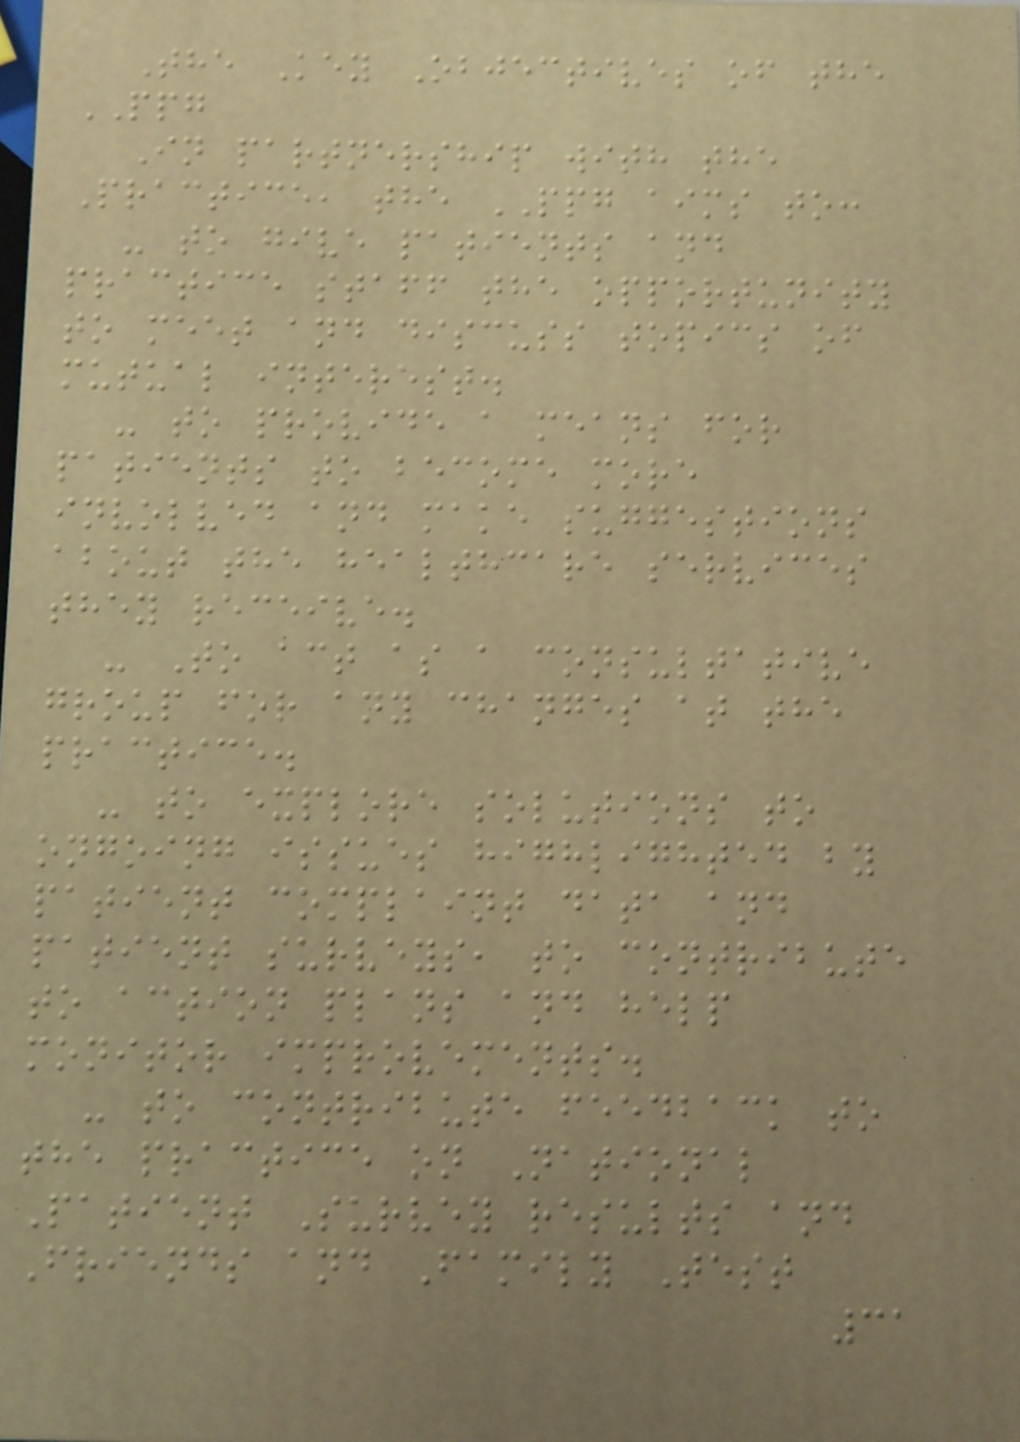The Key Objectives of the
PPG
In partnership with the
Practice, the PPG aims to:
- to give patients and
practice staff the opportunity
to meet and discuss topics of
mutual interest.
- to provide a means for
patients to become more
involved and make suggestions
about the healthcare services
they receive.
- To act as a consultative
group for any changes at the
practice.
- to explore solutions to
ongoing issues highlighted by
patient complaint data and
patient surveys, to contribute
to action plans and help
monitor improvements.
- to contribute feedback to
the practice on National
Patient Survey results and
Friends and Family Test
31
